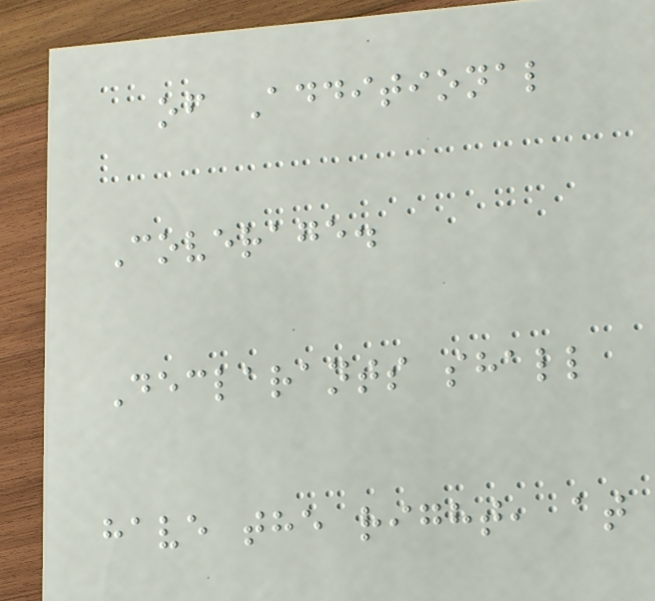of Additional
Coverage.
Declarants shall
have the right, at
